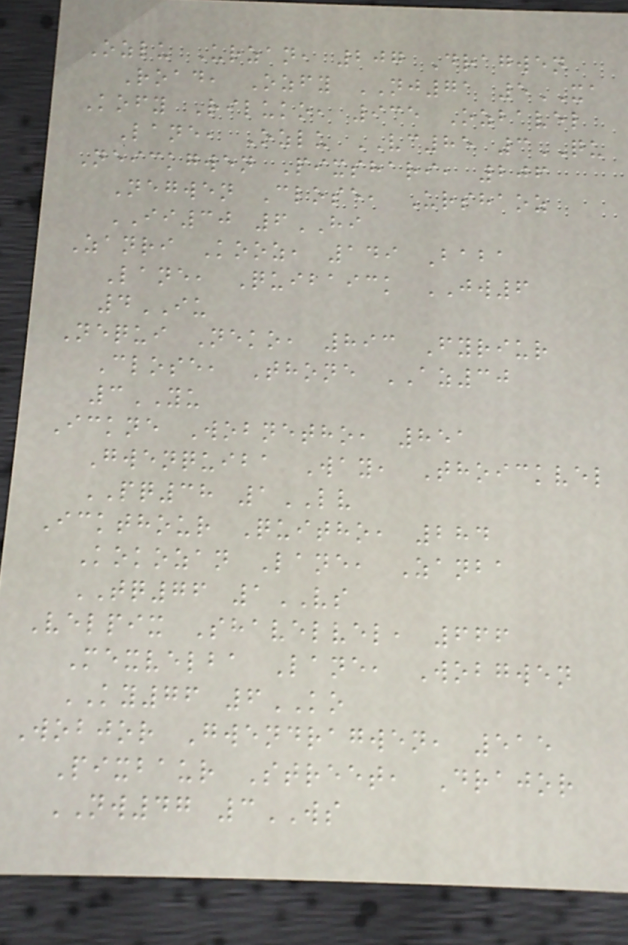Ozlu Urzan, 207 Dragwen
Road, Ozfy NJ71 5XA
Kofy Riluko, 935 Ozbavel
Lane, Ozlu VC85 3QU
Neickgwen Pixshari, 206
Negwen Close, Urshaoz
II30 6HI
Zanri Kooz, 149 Baba
Lane, Quibaick JW6
4IU
Nequi Neko, 893 Fyriur
Close, Thone AZ30
3YU
Ickne Wobnetho, 851
Gwenquiba Way, Thoickvel
PQ38 1LV
Ickthour Quitho, 284
Kokozan Lane, Zanba
TQ76 1VS
Velpix Shavelvel, 666
Mexvelba Lane, Wobgwen
KY76 6KO
Wobjor Gwendragwen, 515
Pixbaur Street, Drajor
NW47 3WS
